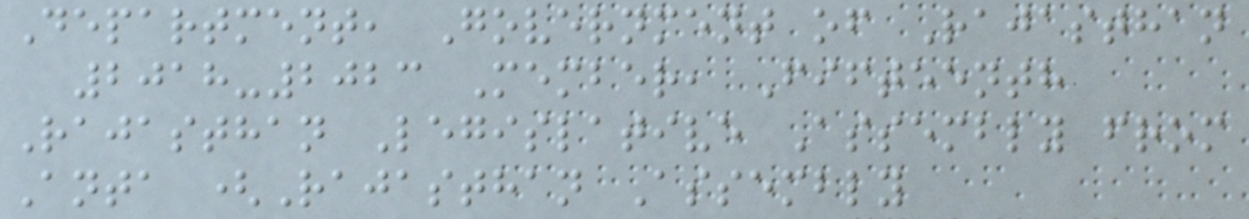Department, Government of Rajasthan
2018-2023 Member, Fifteenth
Rajasthan Legislative Assembly from
Anta (Rajasthan Assembly
